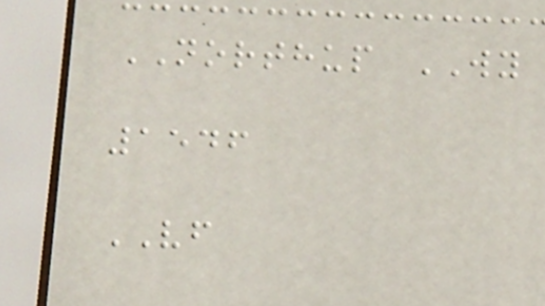NORTHUP WY
1546
VF
